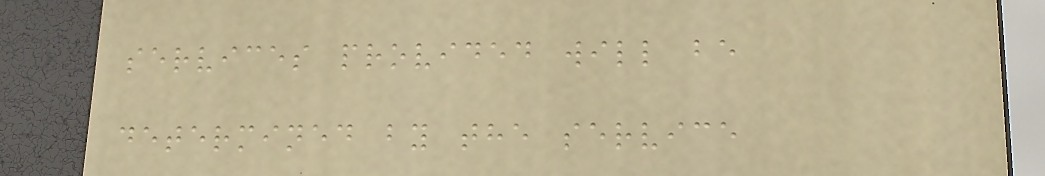services provided will be
determined by the service
